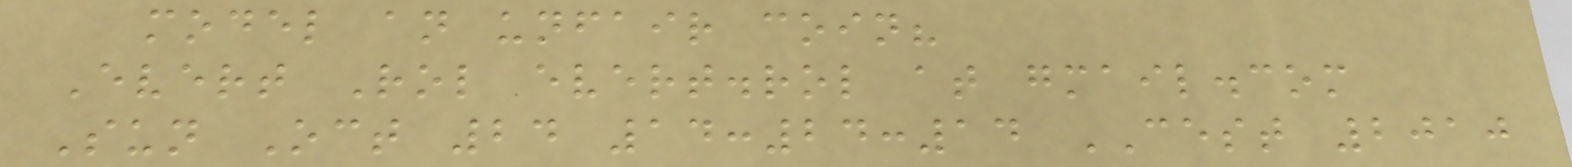model an unfair coin?
Evert Rol evert.rol at gmail.com
Sun Oct 24 14:24:14 CEST 2010
